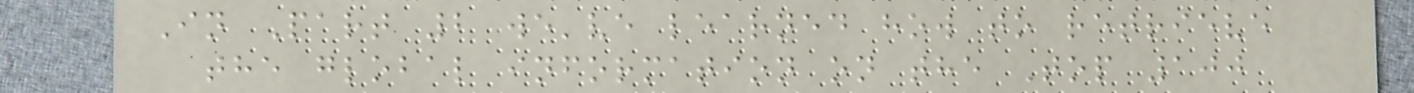In Part 2 we've learned how to retrieve
the global information on the Top 100
